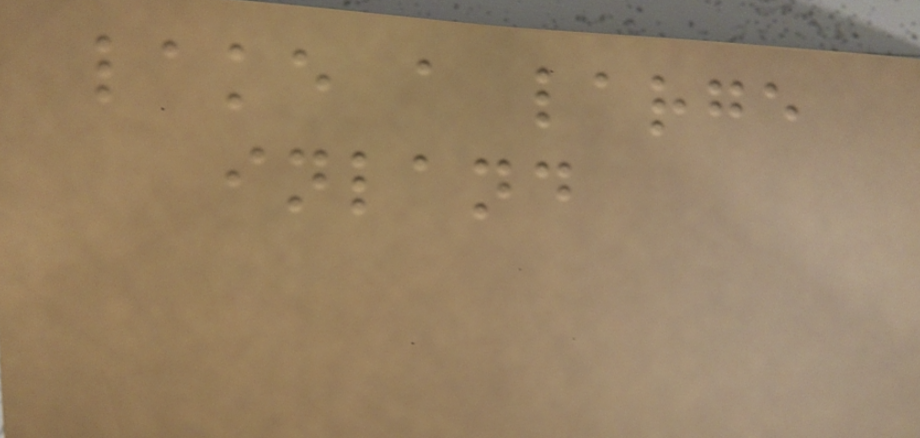lake a large
inland
